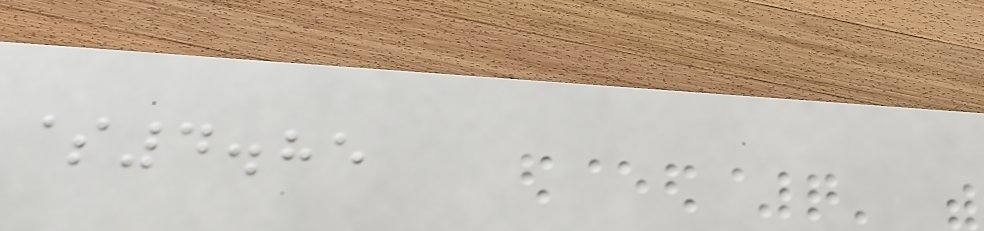$4.85
